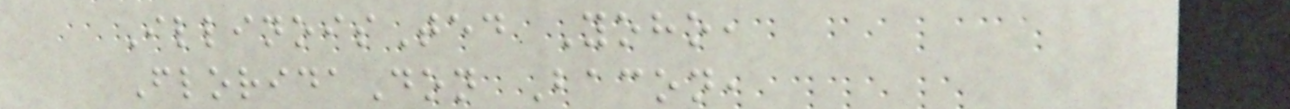IllinoisTed Yoho,
FloridaDon Bacon,
